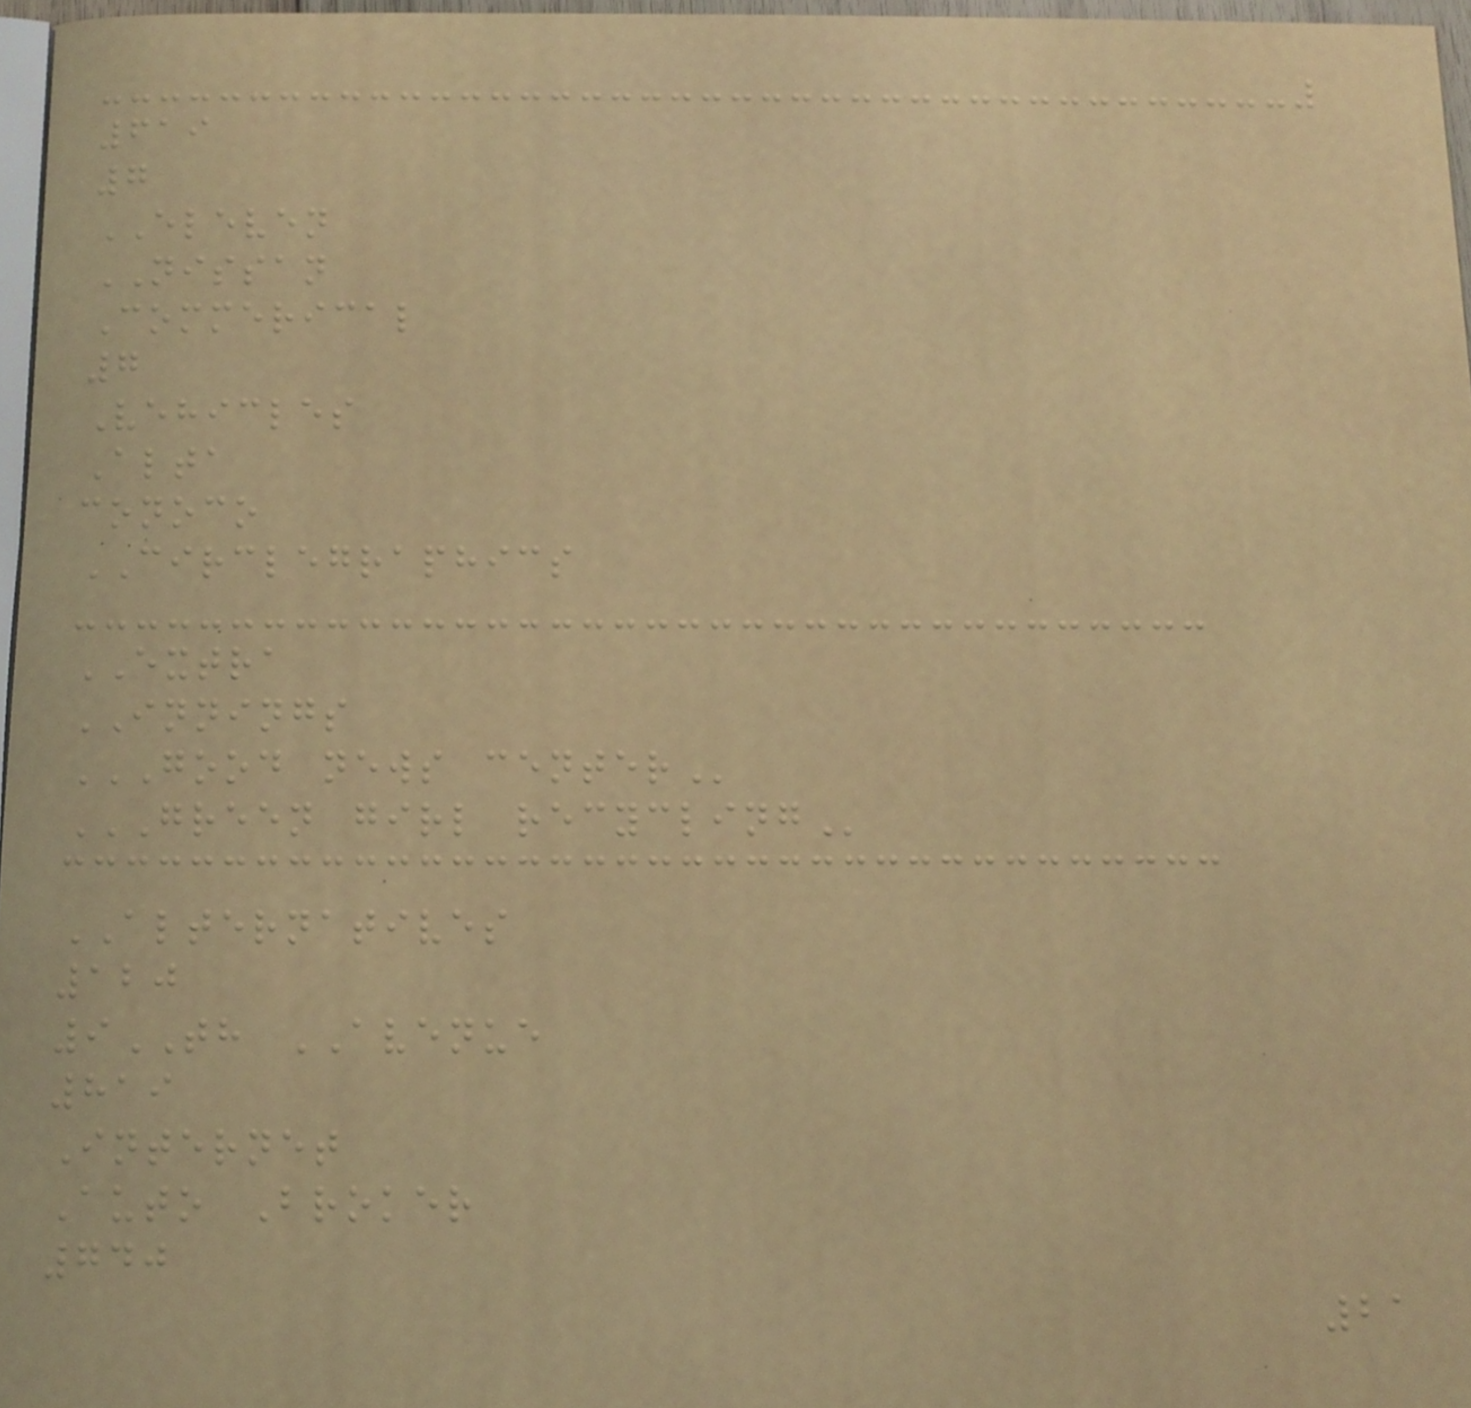619
7
ELEVEN
NISSAN
Commerical
7
Vehicles
Alta
conoco
CIRCLEGRAPHICS
EXTRA
INNINGS
GOOD NEWS CENTER
GREEN GIRL RECYCLING
ALTERNATIVES
120
9TH AVENUE
819
Internet
Auto Broker
740
21
